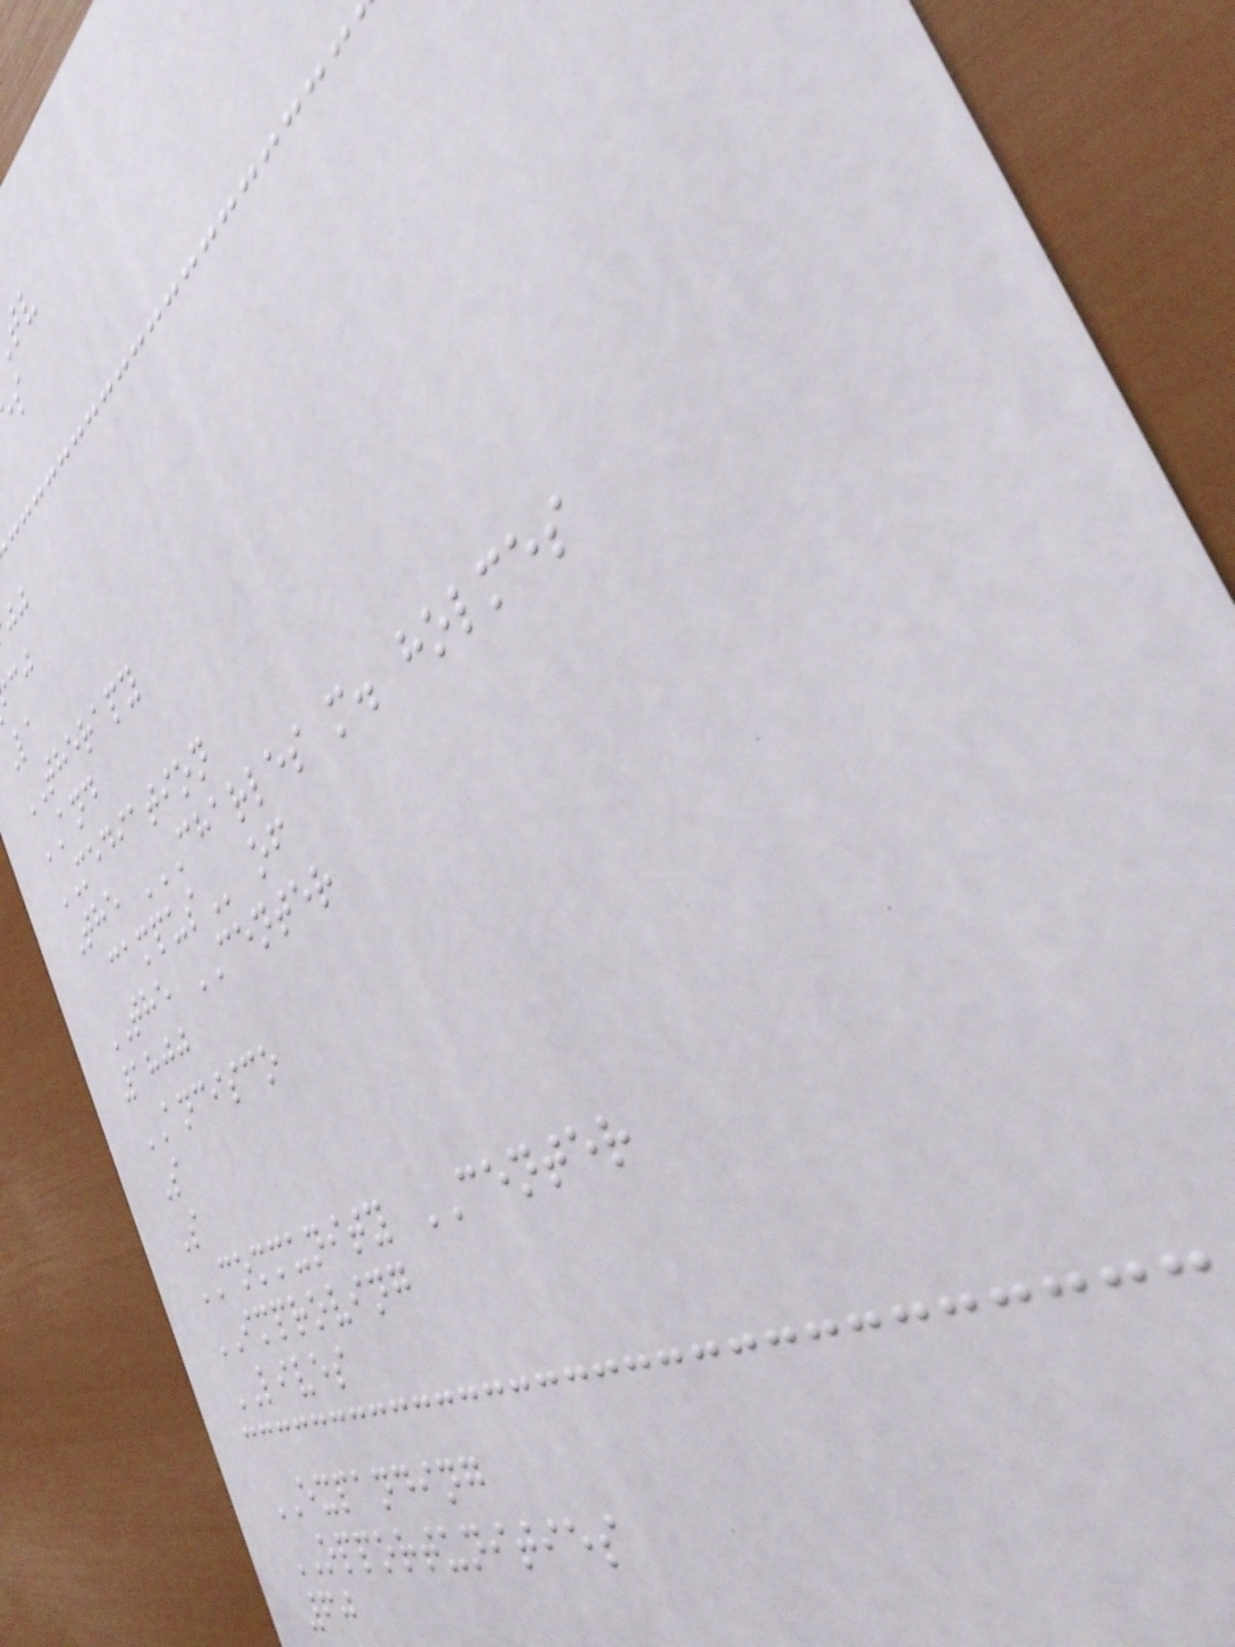La
THERAPY
AND
MEDIATION
The CHARLES M. HOLMES
THE CENTER
1800
ANCISCO
S
S
COMMUNITY CENTER
IMPROVING
LIVES
EXPANDING
OPPORTUNITIES
60
